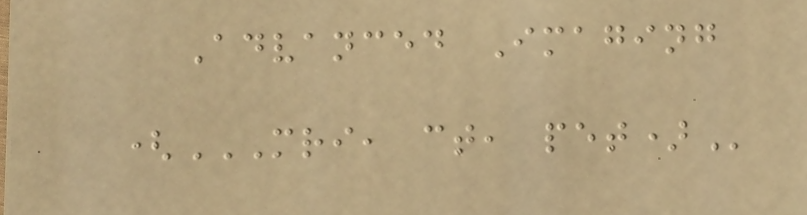Advanced Imaging
(MRI, CT, PET)
